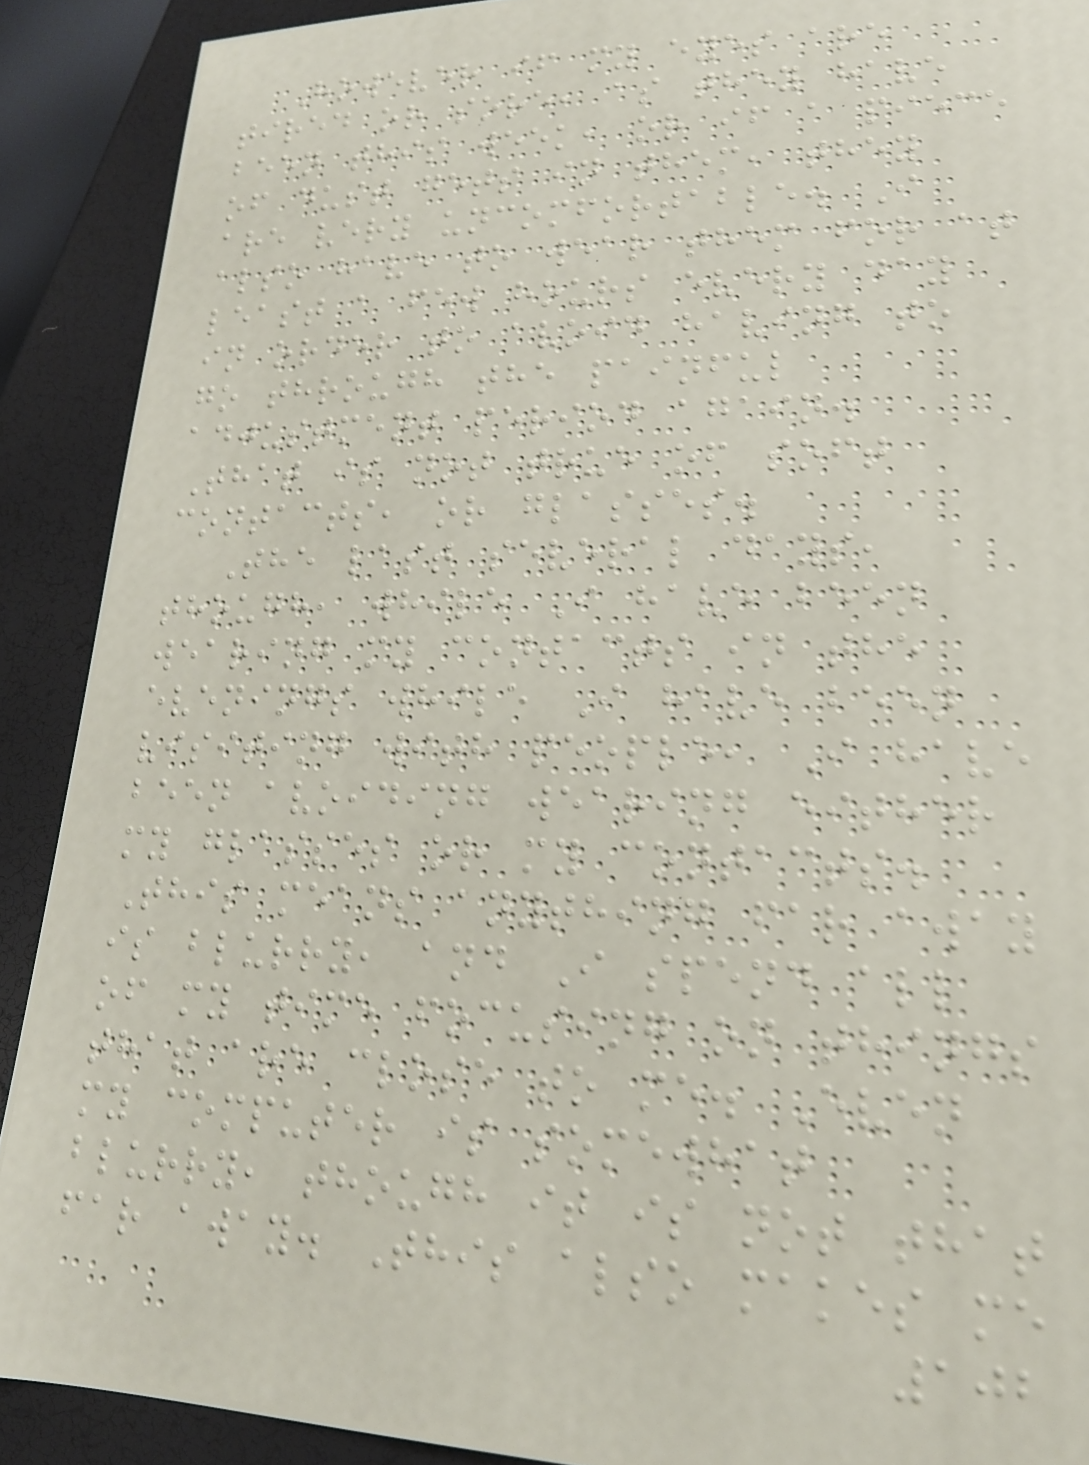However if my eyes are
tired or sore, as they have
been this week, or if a piece
of dust gets in them, they
are very uncomfortable. I
also have to wear them for at
least a few hours every day
in order to avoid having to
go through the painful
adjustment period again.
That is not true of soft
contacts, or glasses.
The last several days,
though, while I have been
wearing my contacts in the
evenings while I have been
visiting with people, I have
been avoiding wearing either
my glasses or my contacts.
This means anything far away
is blurry, and I spend all
of my time focusing on things
that are close to me. Even
my computer is somewhat
blurry, though it is not that
far away. This also makes me
102
